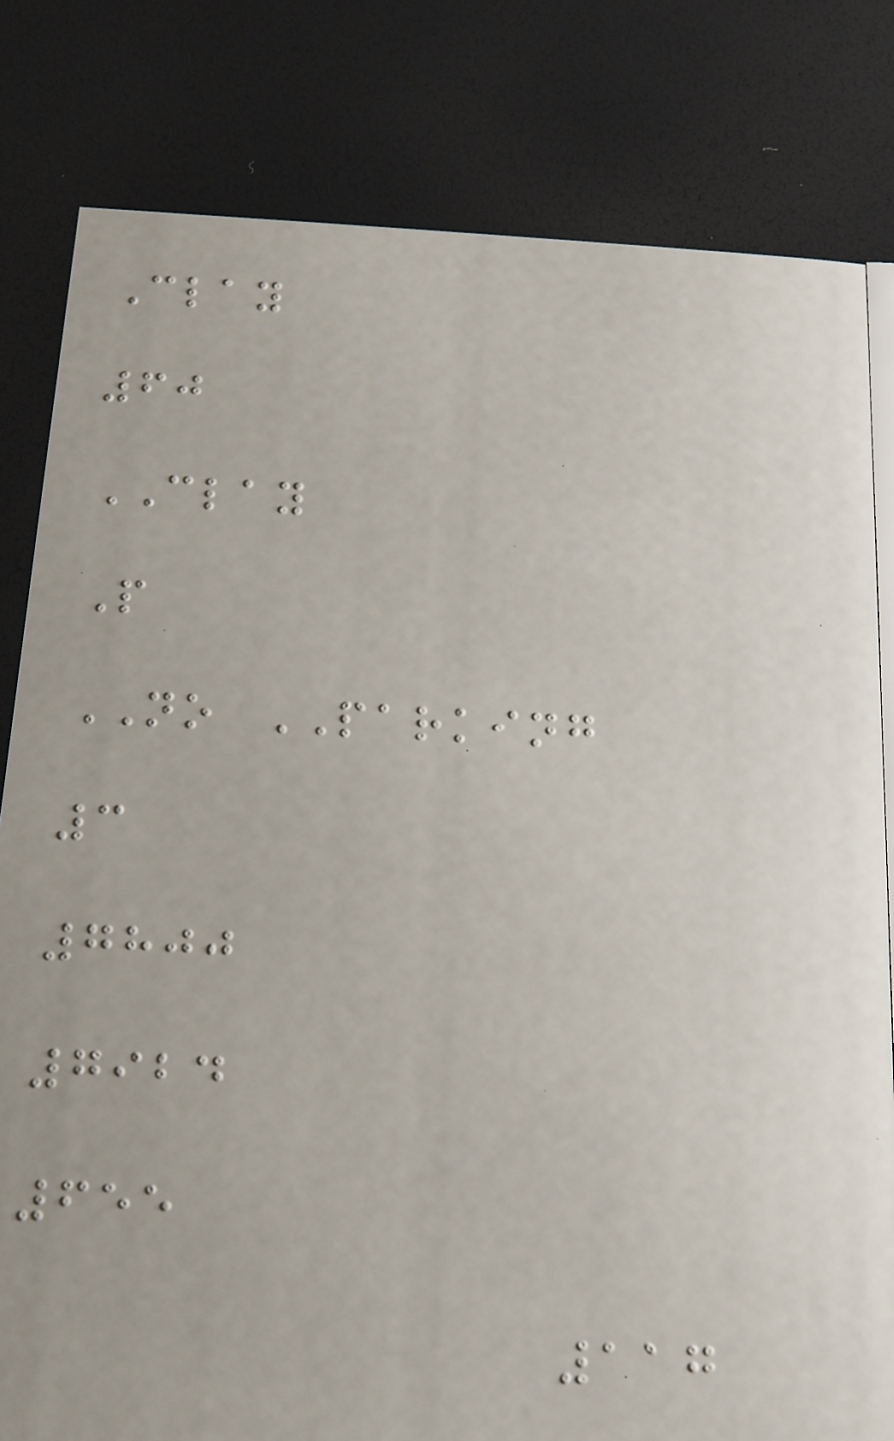Clay
60
CLAY
P
NO PARKING
3
7800
7924
655
117
